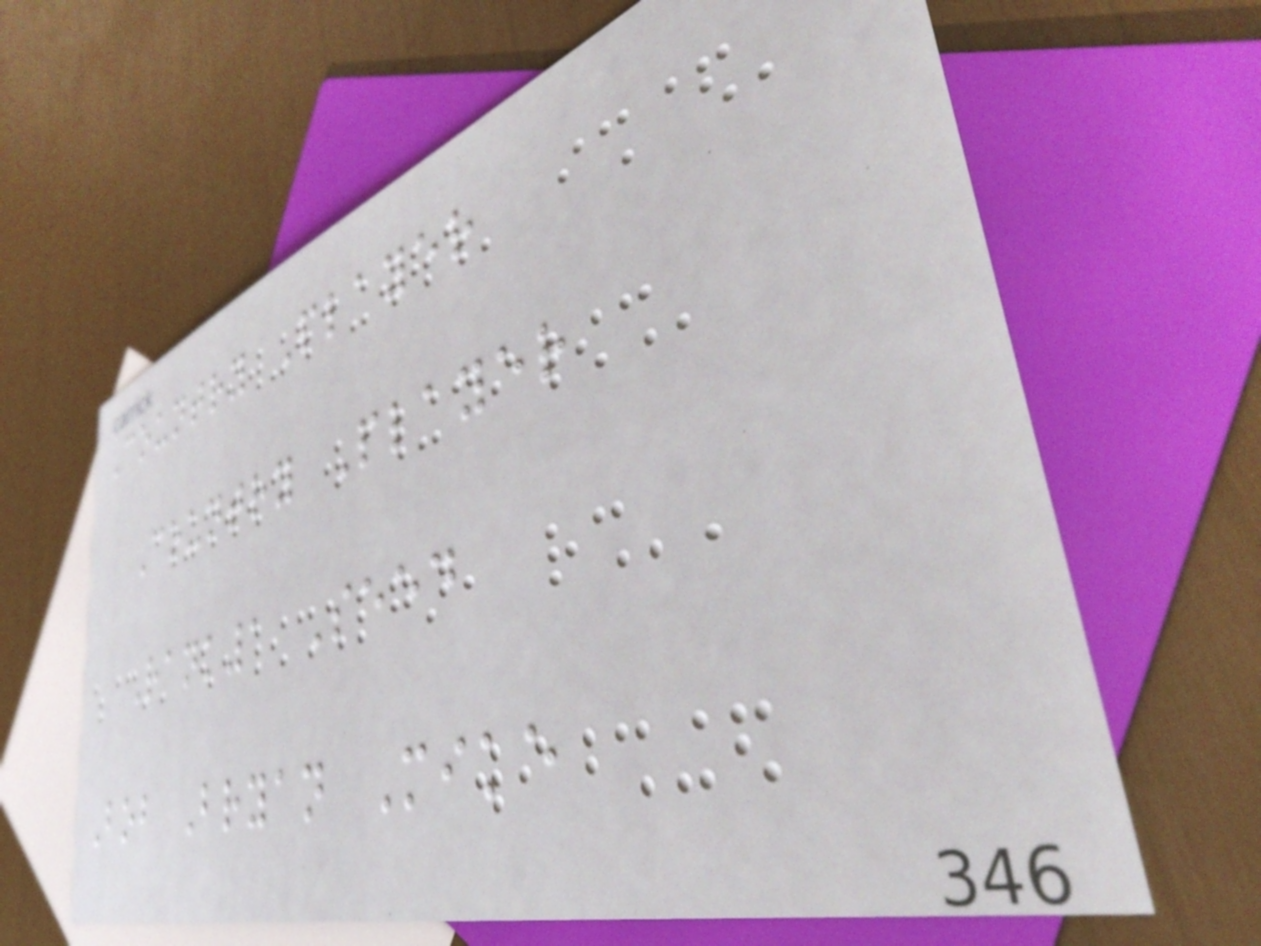Country Player
Country Player
Rank1 Seed
Bob Bryan Mike
